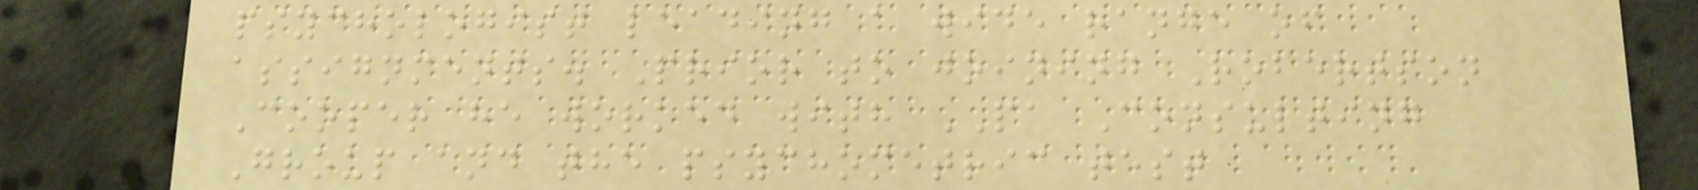psychologist leading a wide range of
assignments. Prior to joining Robertson
Cooper he worked with PA Consulting
Group and the psychometric test
